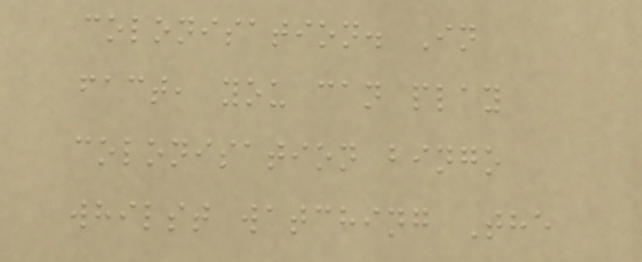colonisation. In
fact, you can play
colonisation bingo
whilst watching The
